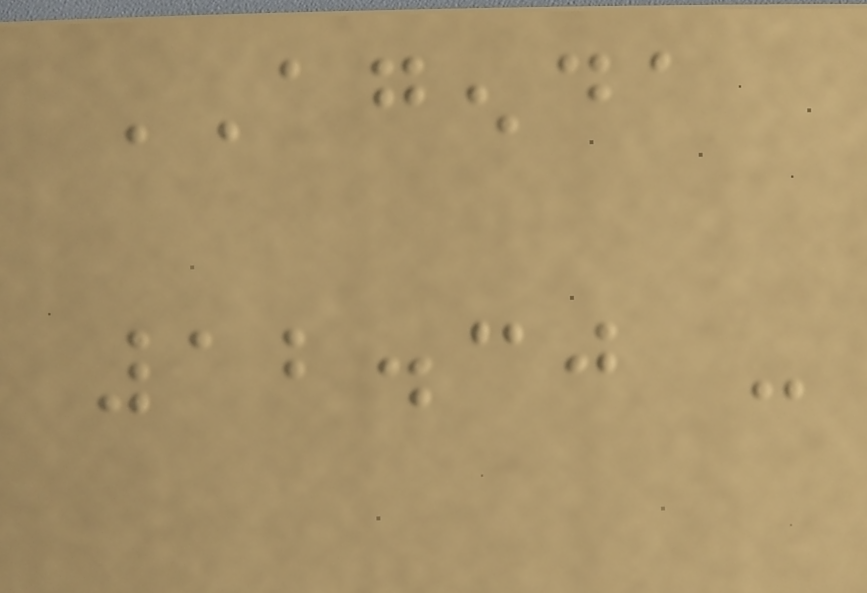AGENDA
12.30 -
